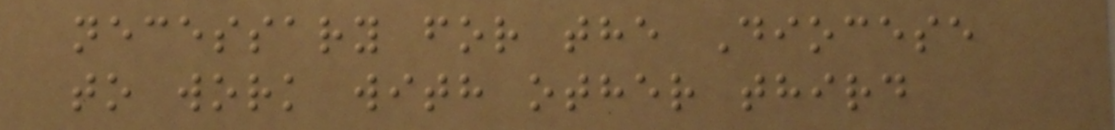necessary for the Diocese
to work with other third
